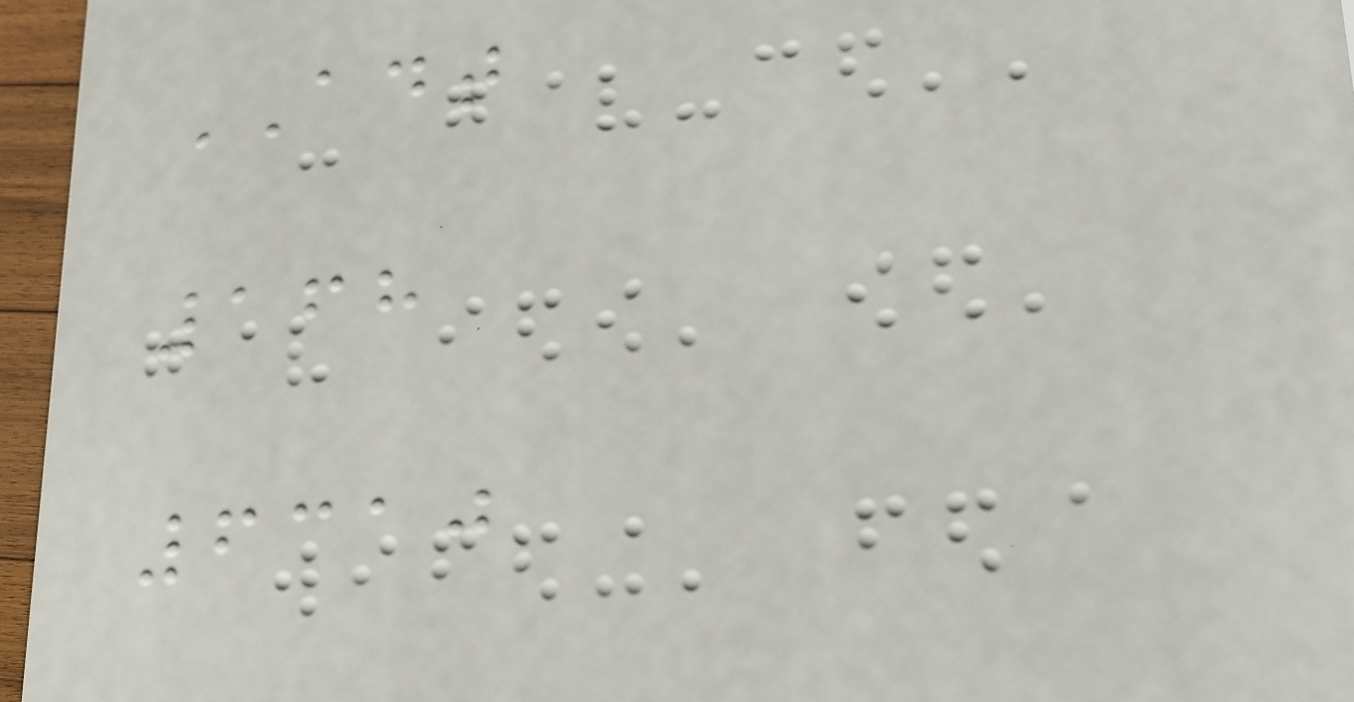ADT
168
6310
